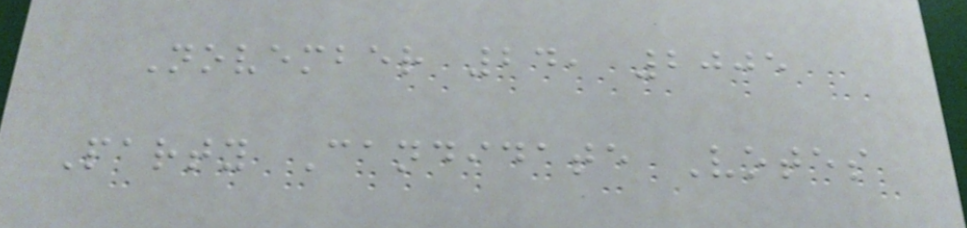November 24, 2005
Party Candidate Votes
